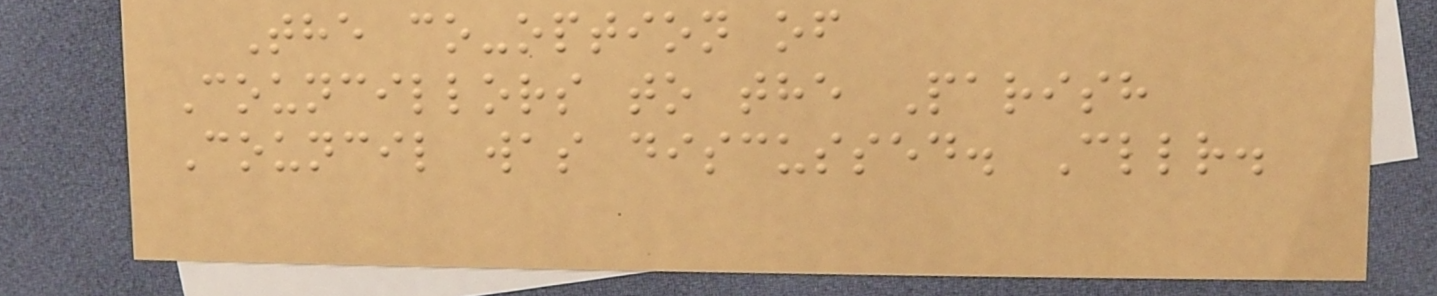The co-option of
Councillors to the Parish
Council was discussed. Cllr.
